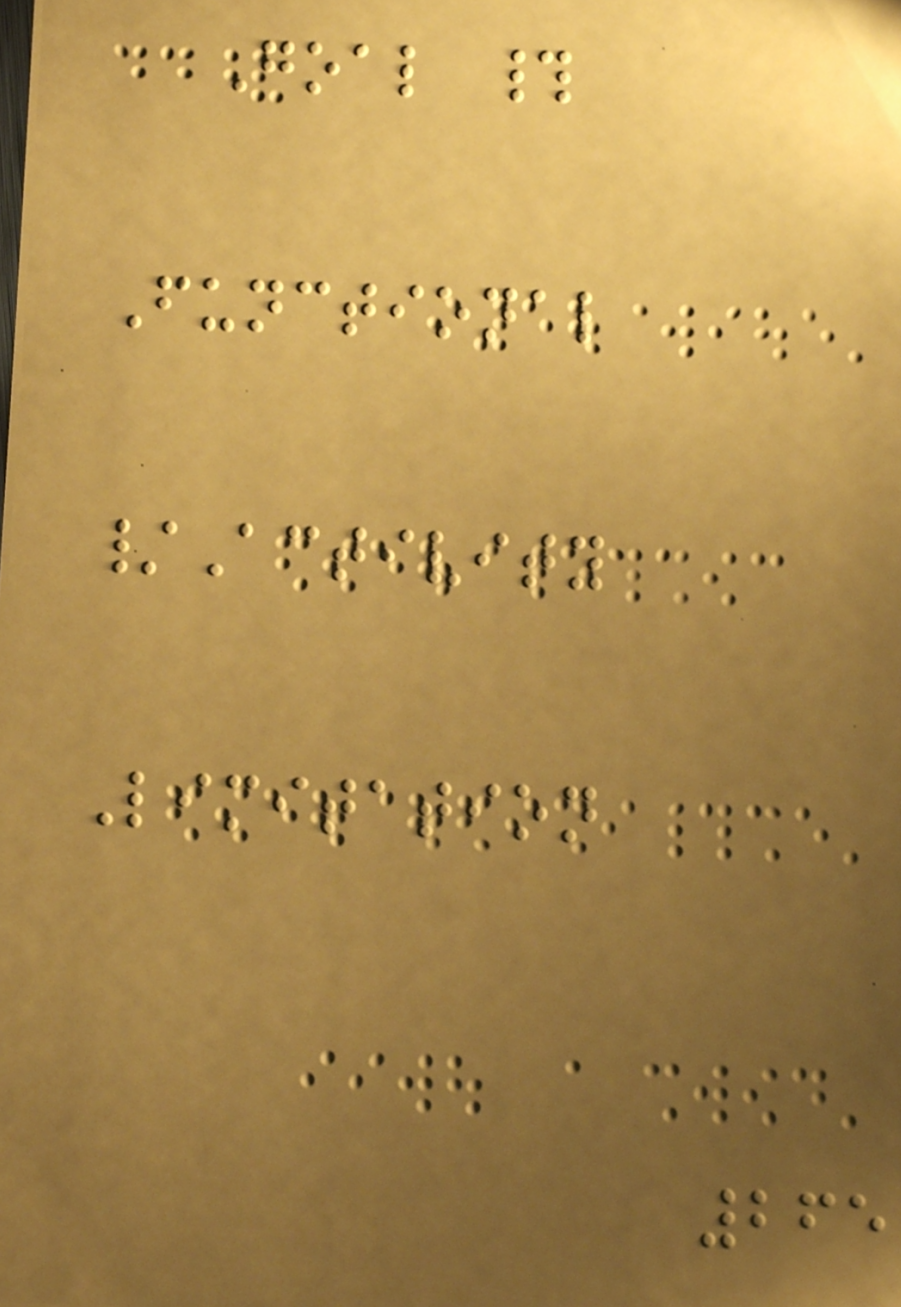Goal #
Functional
/Activity
Limitation
265
